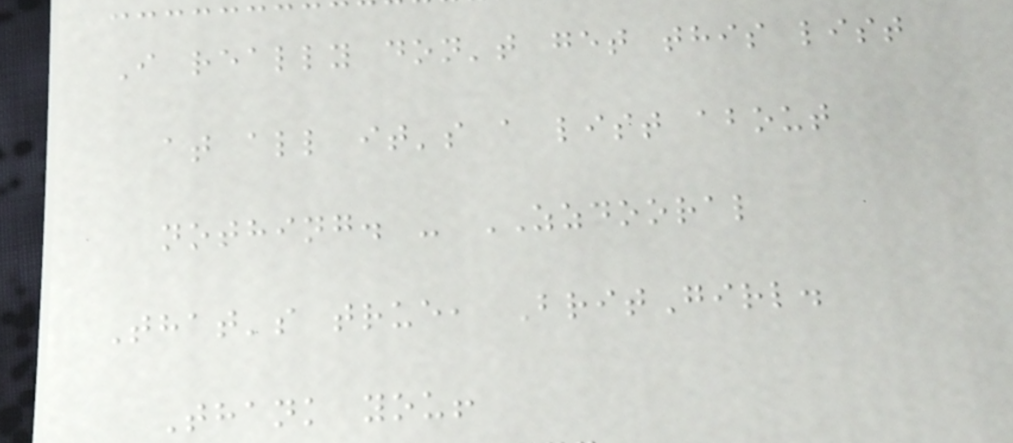I really don't get this list
at all it's a list about
nothing. - ZZDOORAL
That's true, BritGirl.
Thank you!
